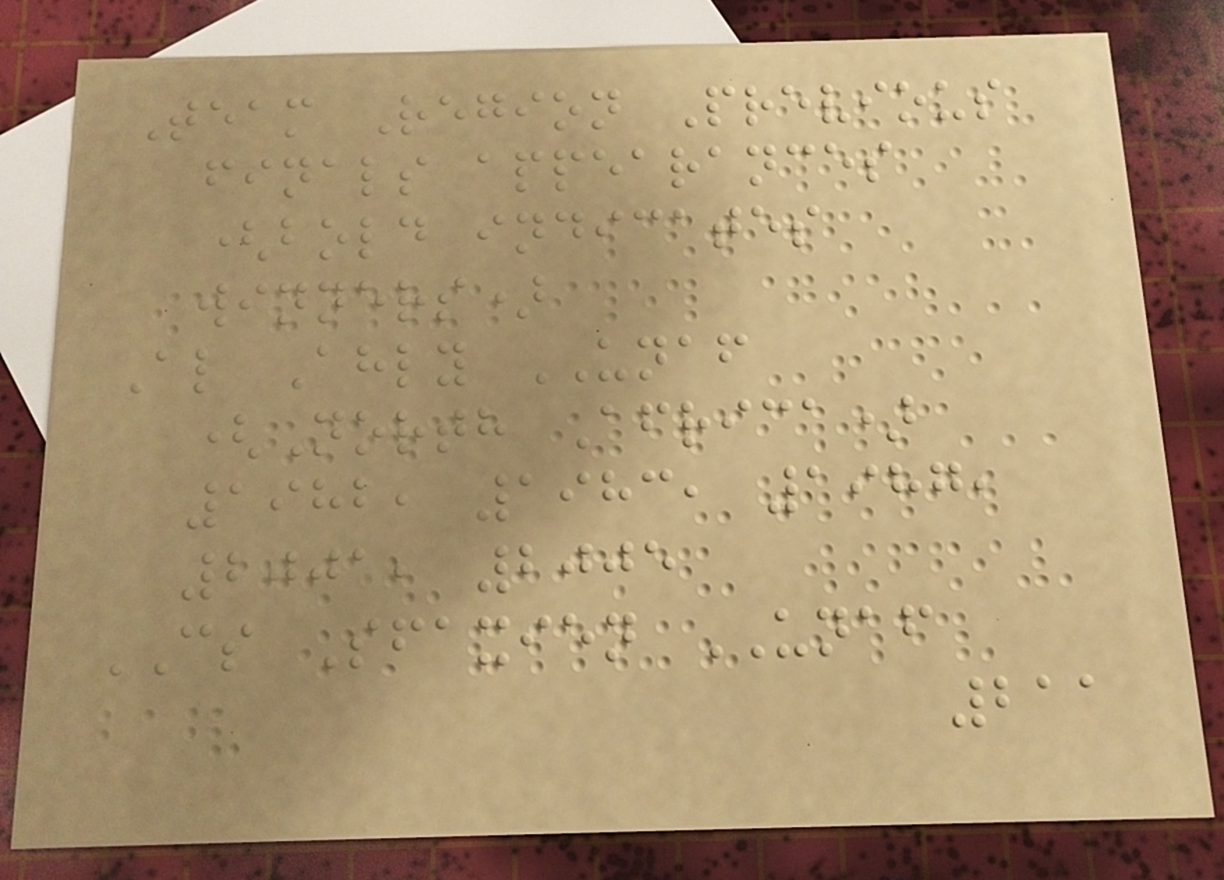Team Region Previous
finals appearances
(bold indicates
winners)
Al Ahly UNAF
(North Africa)
1982, 1983, 1987,
2001, 2005
CS Sfaxien UNAF
211
